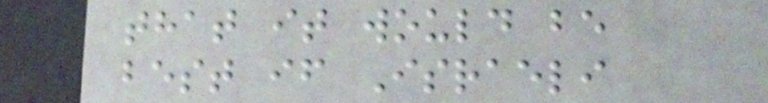that it would be
best if Israeli
